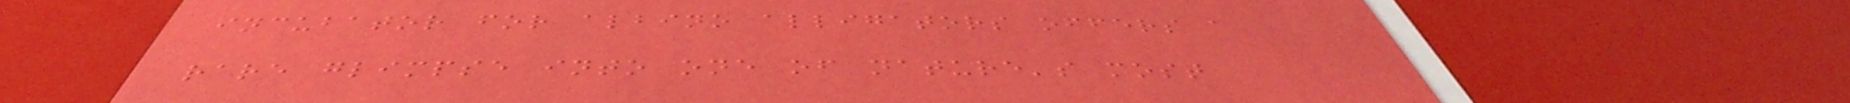incubator for albino alligators offers a
rare glimpse into one of nature's most
